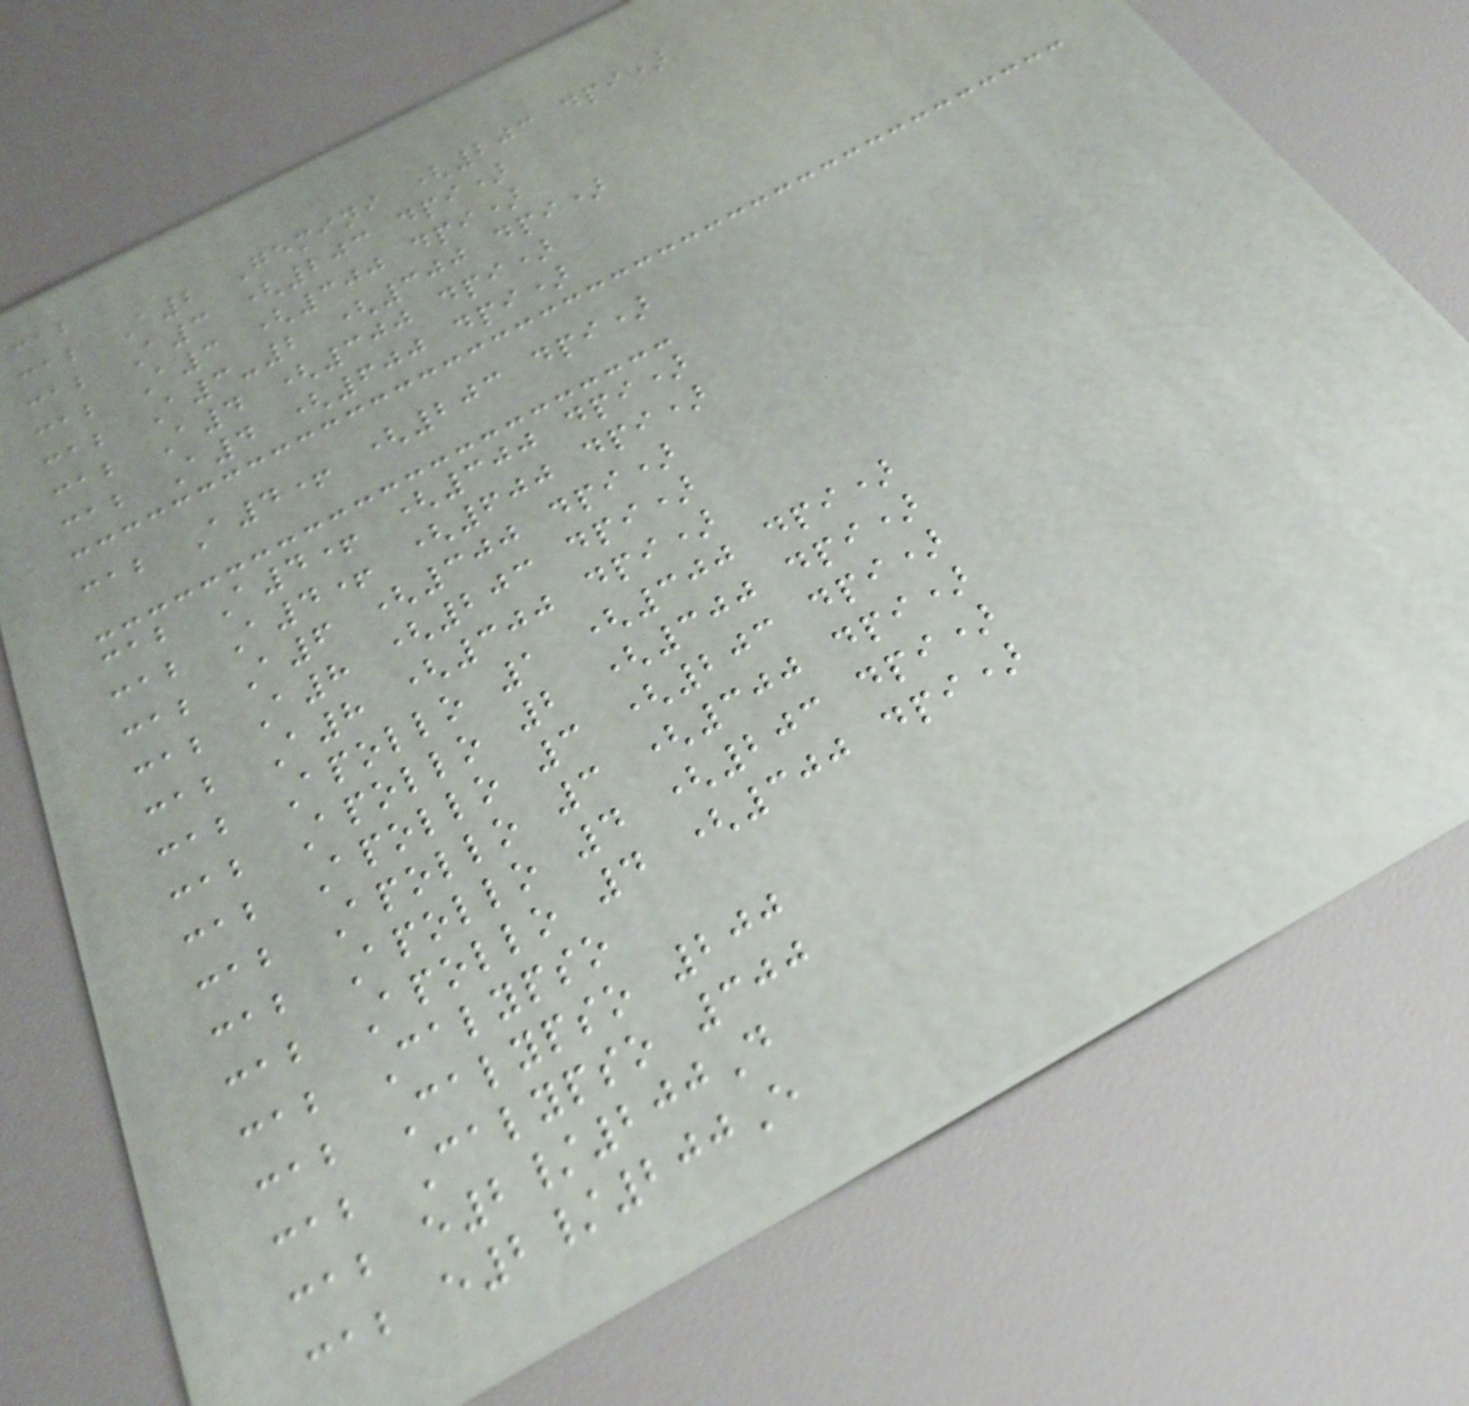cab
cab A2 Gemini (203 dpi)
cab A3 (203 dpi)
cab A3 (300 dpi)
cab A3-2 (300 dpi)
cab A4 (300 dpi)
cab A4 (600 dpi)
cab A4+ (203 dpi)
cab A4+ (300 dpi)
cab A4+ (600 dpi)
cab A6 (300 dpi)
cab A8 (203 dpi)
cab A8 (300 dpi)
cab Apollo 1 (300 dpi)
cab Apollo 2 (300 dpi)
cab Apollo 3 (203 dpi)
cab Apollo 3 (300 dpi)
cab Apollo 4 (203 dpi)
cab Apollo 4 (300 dpi)
cab Calypso
cab Calypso 200
cab Calypso 300
cab e2/200D
cab e2/200E
